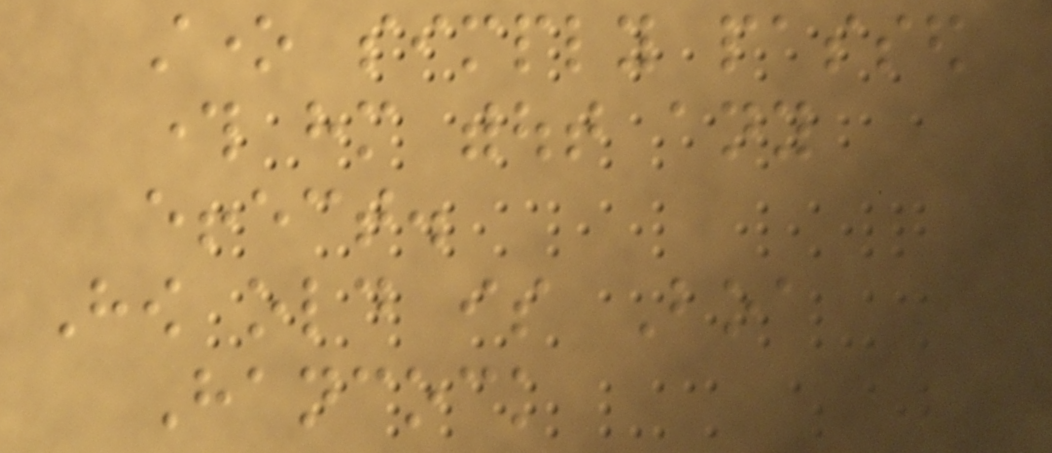stone simply passed
through him without any
effect.
How old is Boa
Hancock
